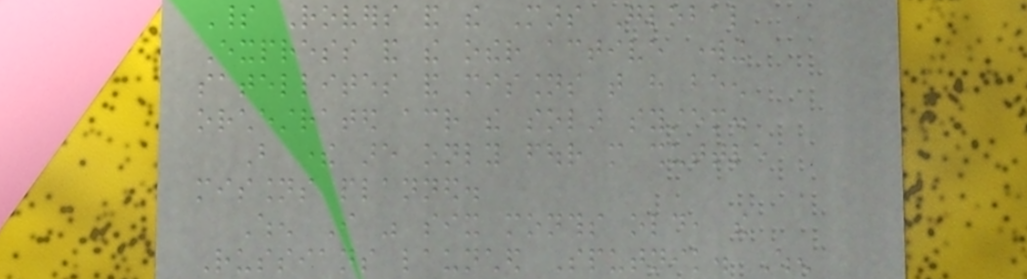Spirit Rovers and the Mars Global
Express and the other active working
satellites and missions that have been
orchestrated across the solar system.
But there are only four more shuttle
missions planned.
When I was six months old, the
Russians launched Sputnik. When
